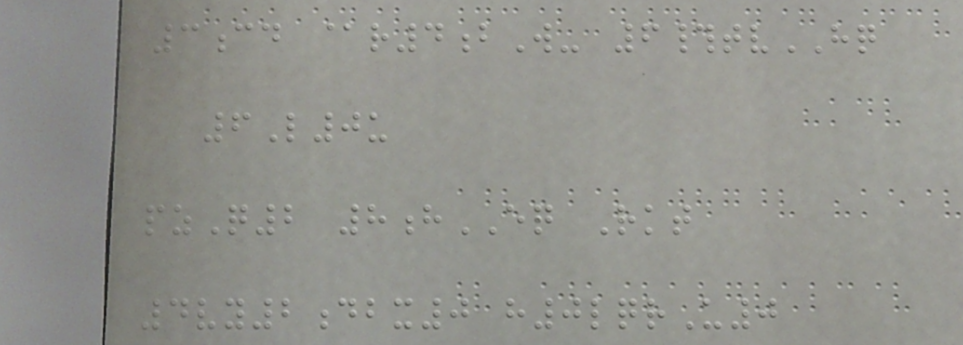3cd @r4bW- 6#tvHQ
6L0u
pzQ2 8hEQ Rkt
4vy2dbx0 h0lqrU0
